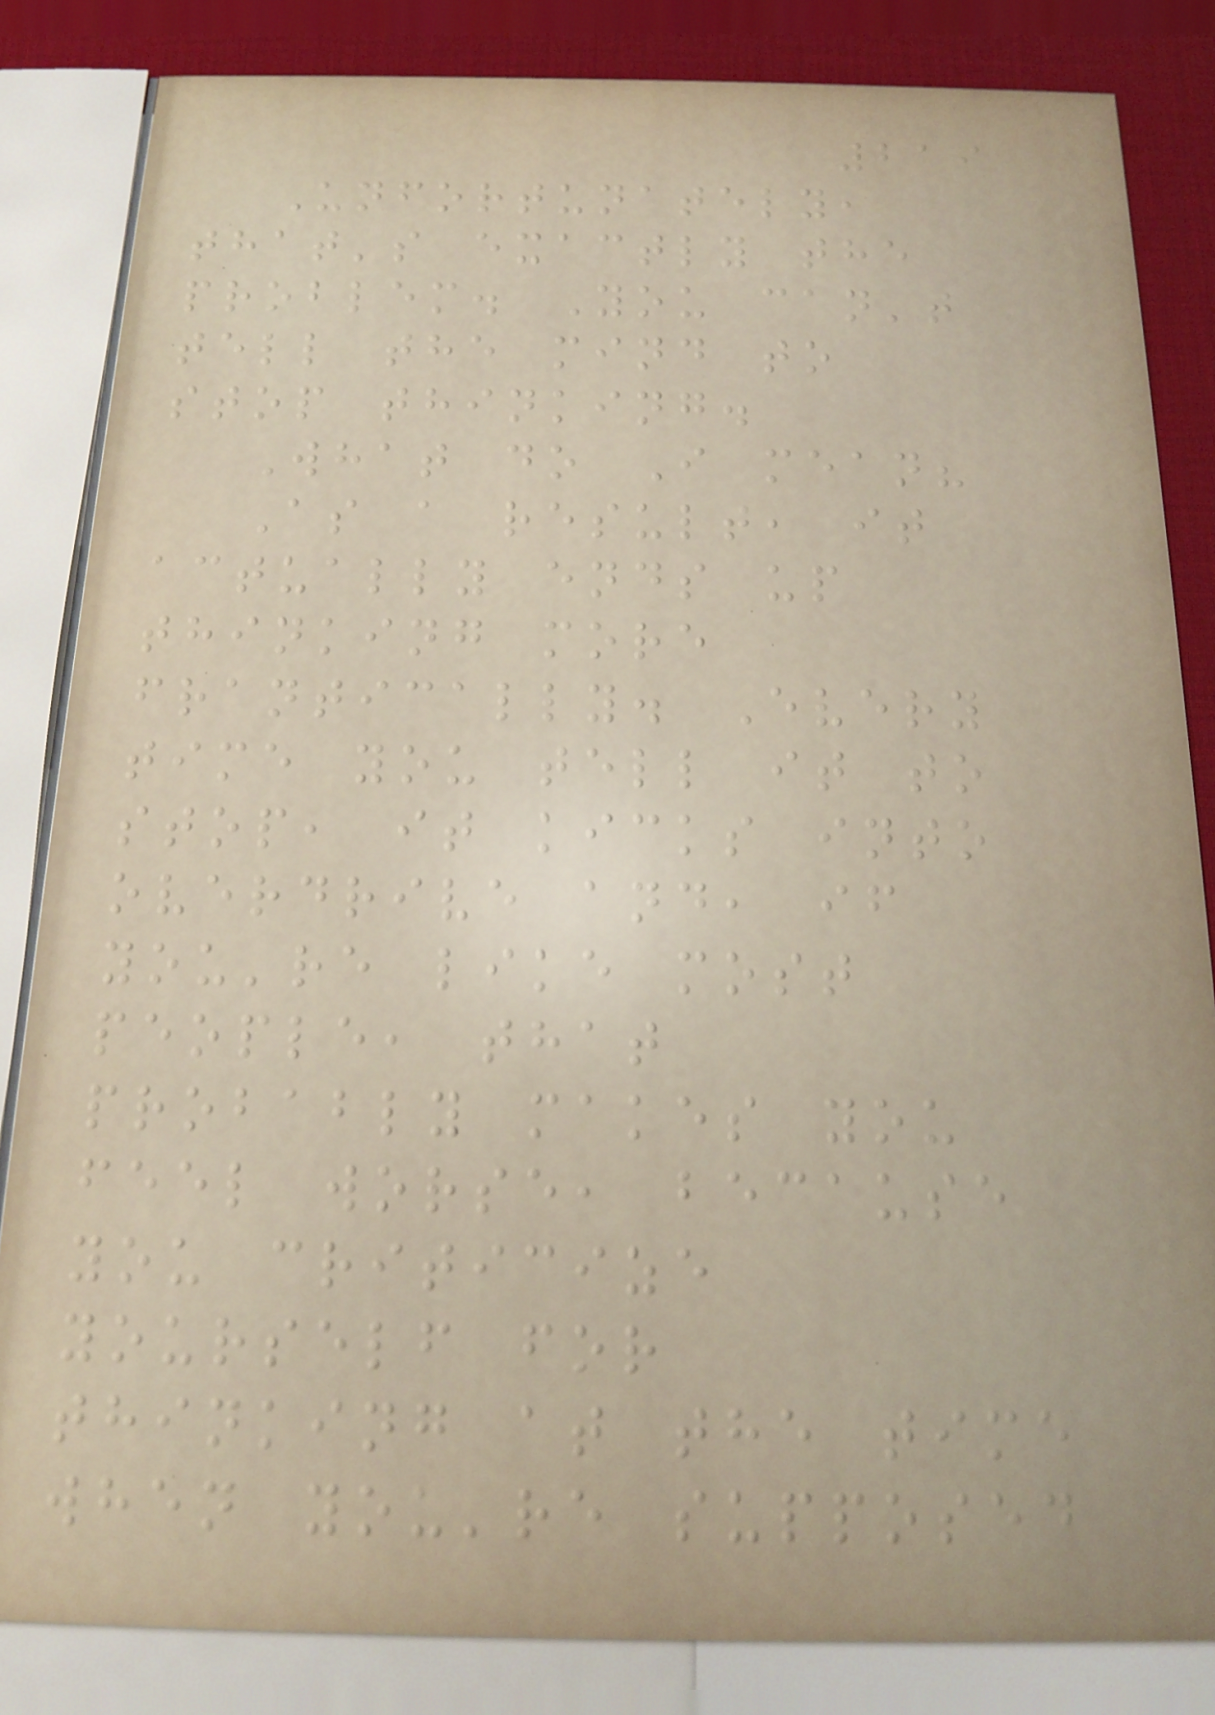219
Unfortunately,
that's exactly the
problem. You can't
tell the mind to
stop thinking.
What do I mean?
As a result, it
actually ends up
thinking more
frantically. Every
time you tell it to
stop, it kicks into
overdrive and, if
you're like most
people, that
probably makes you
feel worse, because
you criticize
yourself for
thinking at the time
when you're supposed
